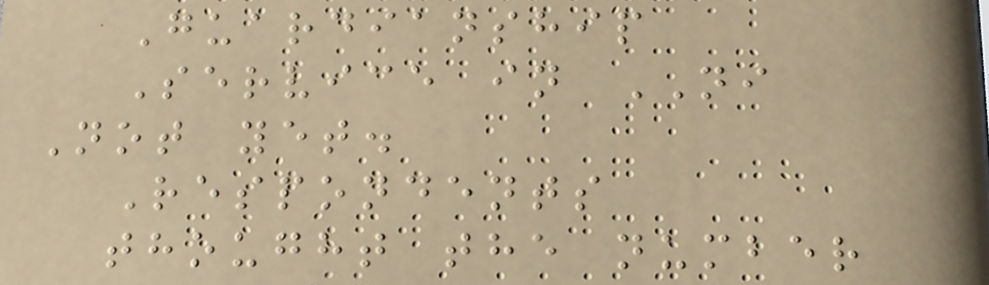Guardianship
Service in NI
Not yet.
Respondents
thought the number
